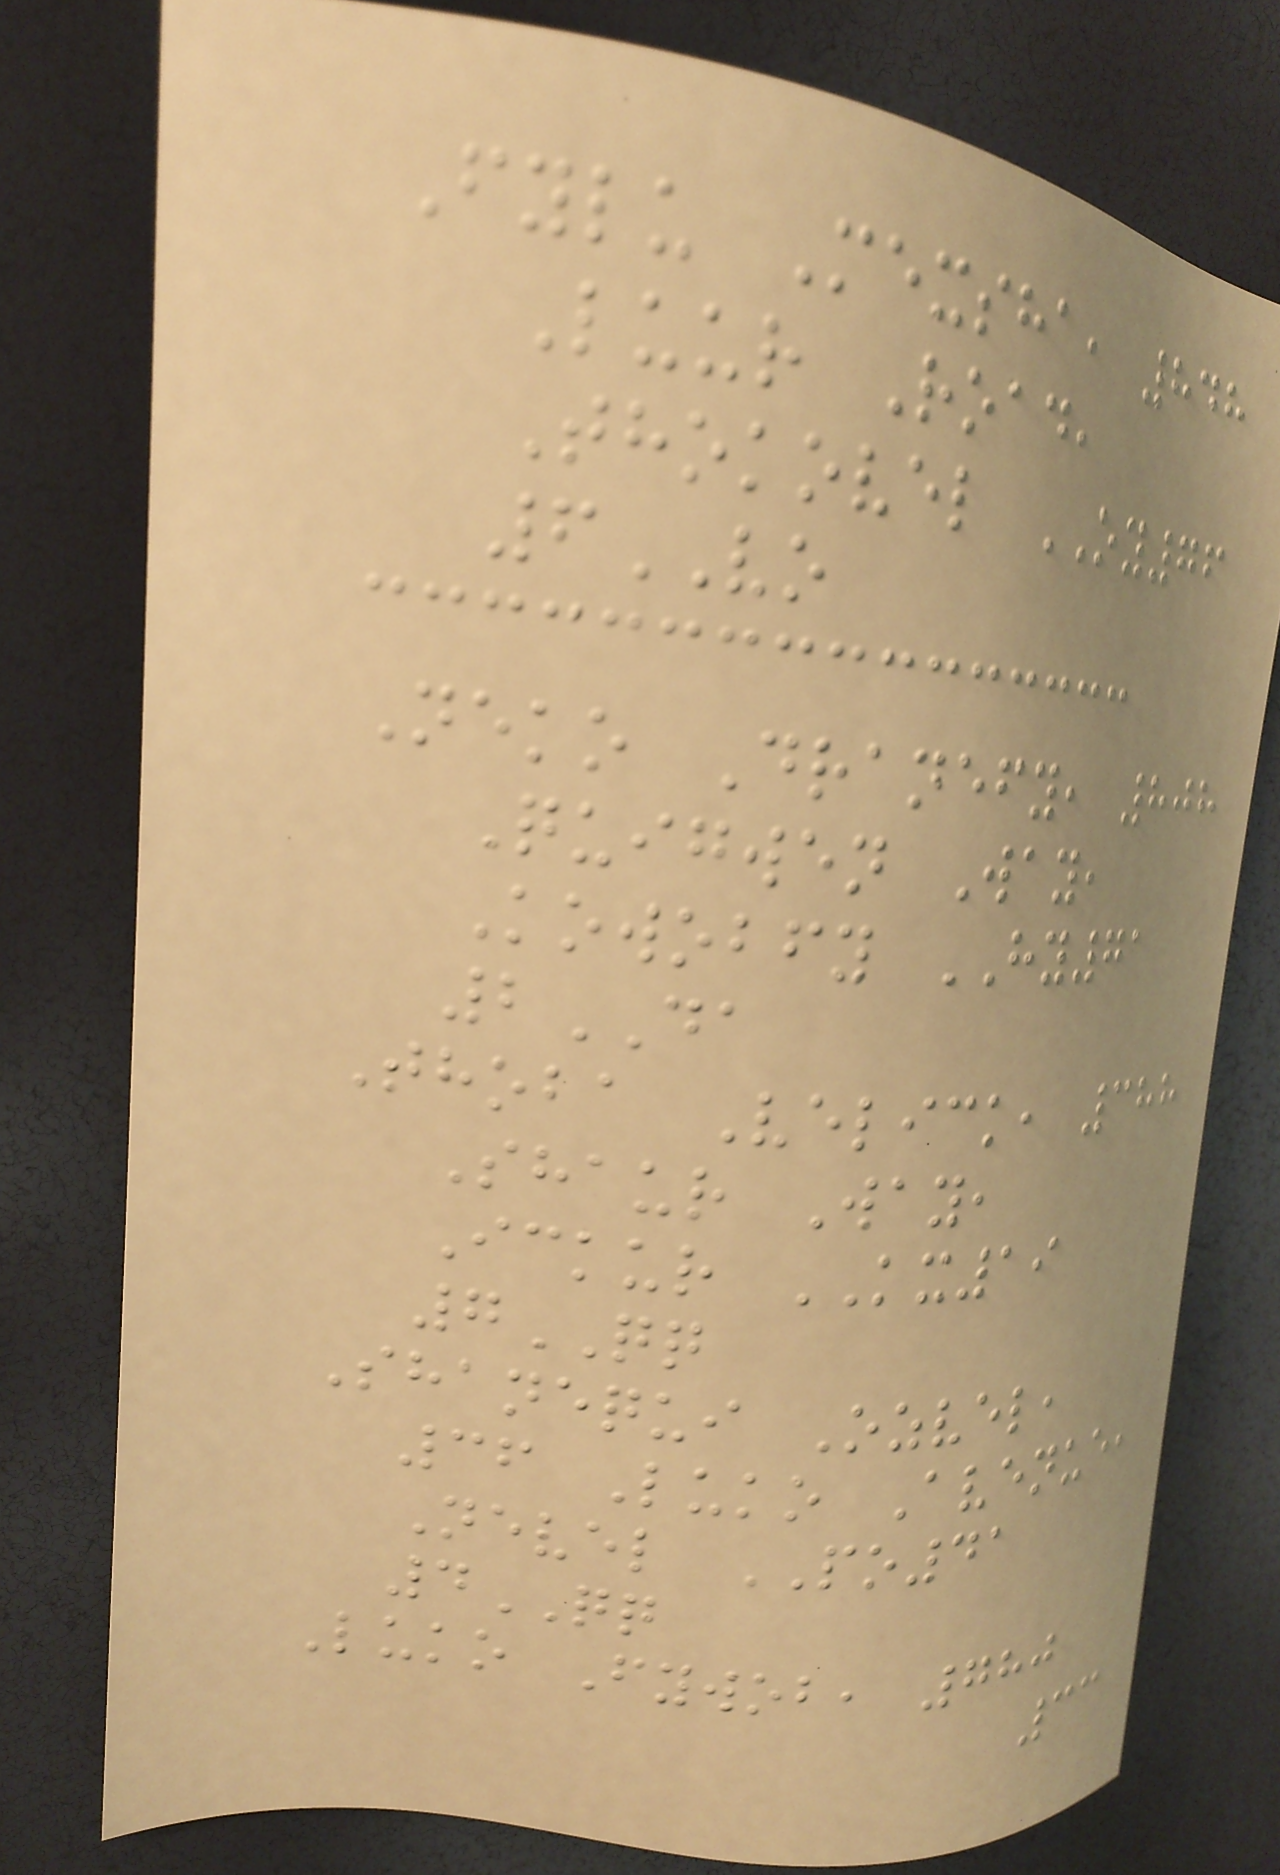Fylu Mexsha, 848
Luur Road,
Thokovel OY76
6VO
Neko Dranefy, 808
Quigwen Way,
Kowobfy HY71
2DA
Thoba Velick, 388
Shaur Way,
Ickur KX19
7QQ
Shanequi Ozvel,
36 Luko Avenue,
Nevel PO41
4QQ
Luko Fywob, 780
33
